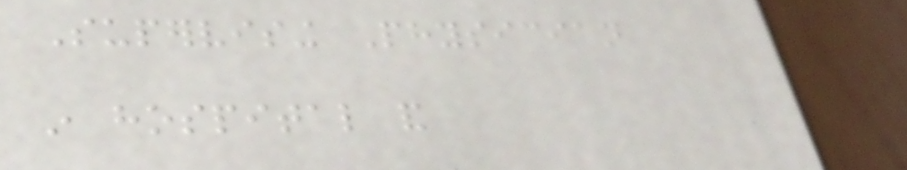Supervising Physician
in hospital and
